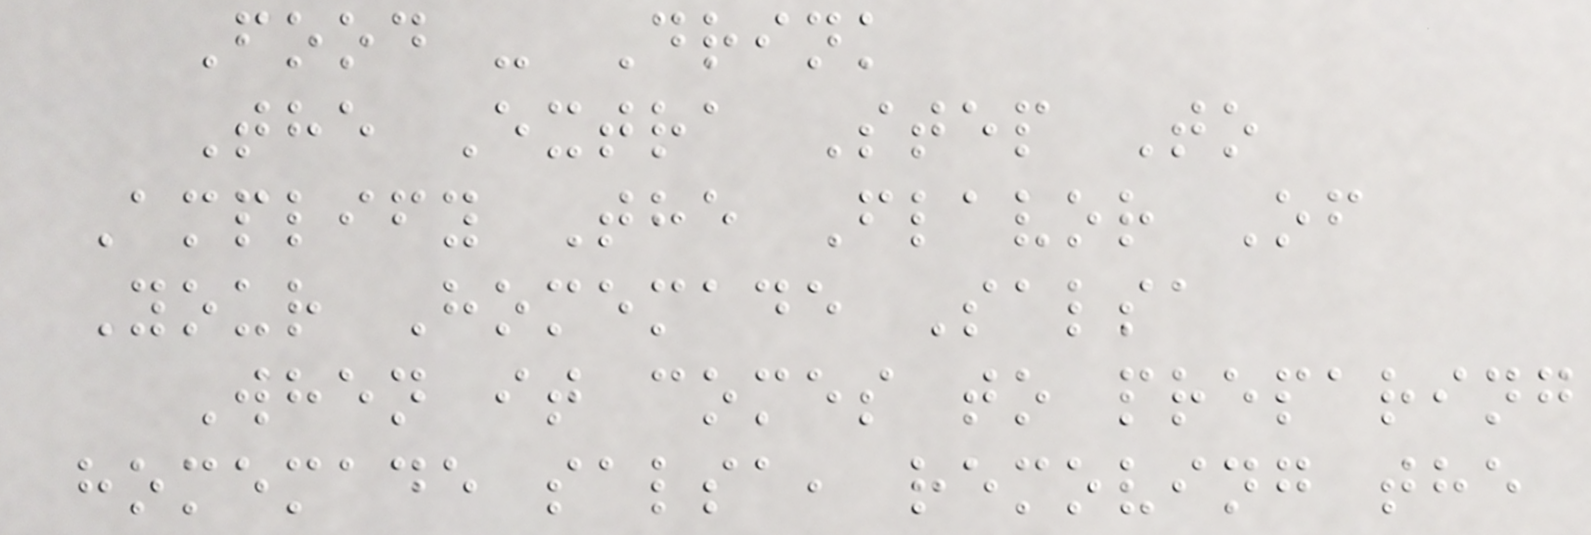Food - Drink
The Extra Step To
Amplify The Flavor Of
Your Homemade Salsa
When it comes to preparing
homemade salsa, removing the
